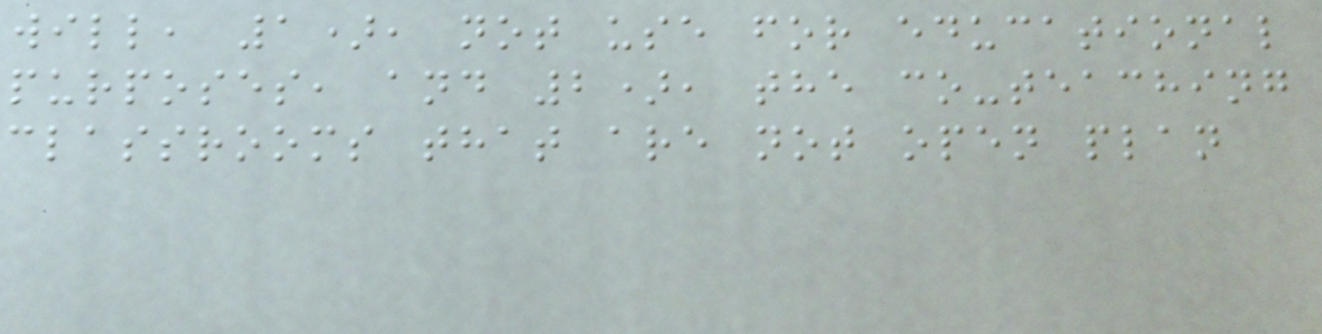will, 1), not use for educational
purposes, and 2), the co-teaching
classrooms that are not open plan
